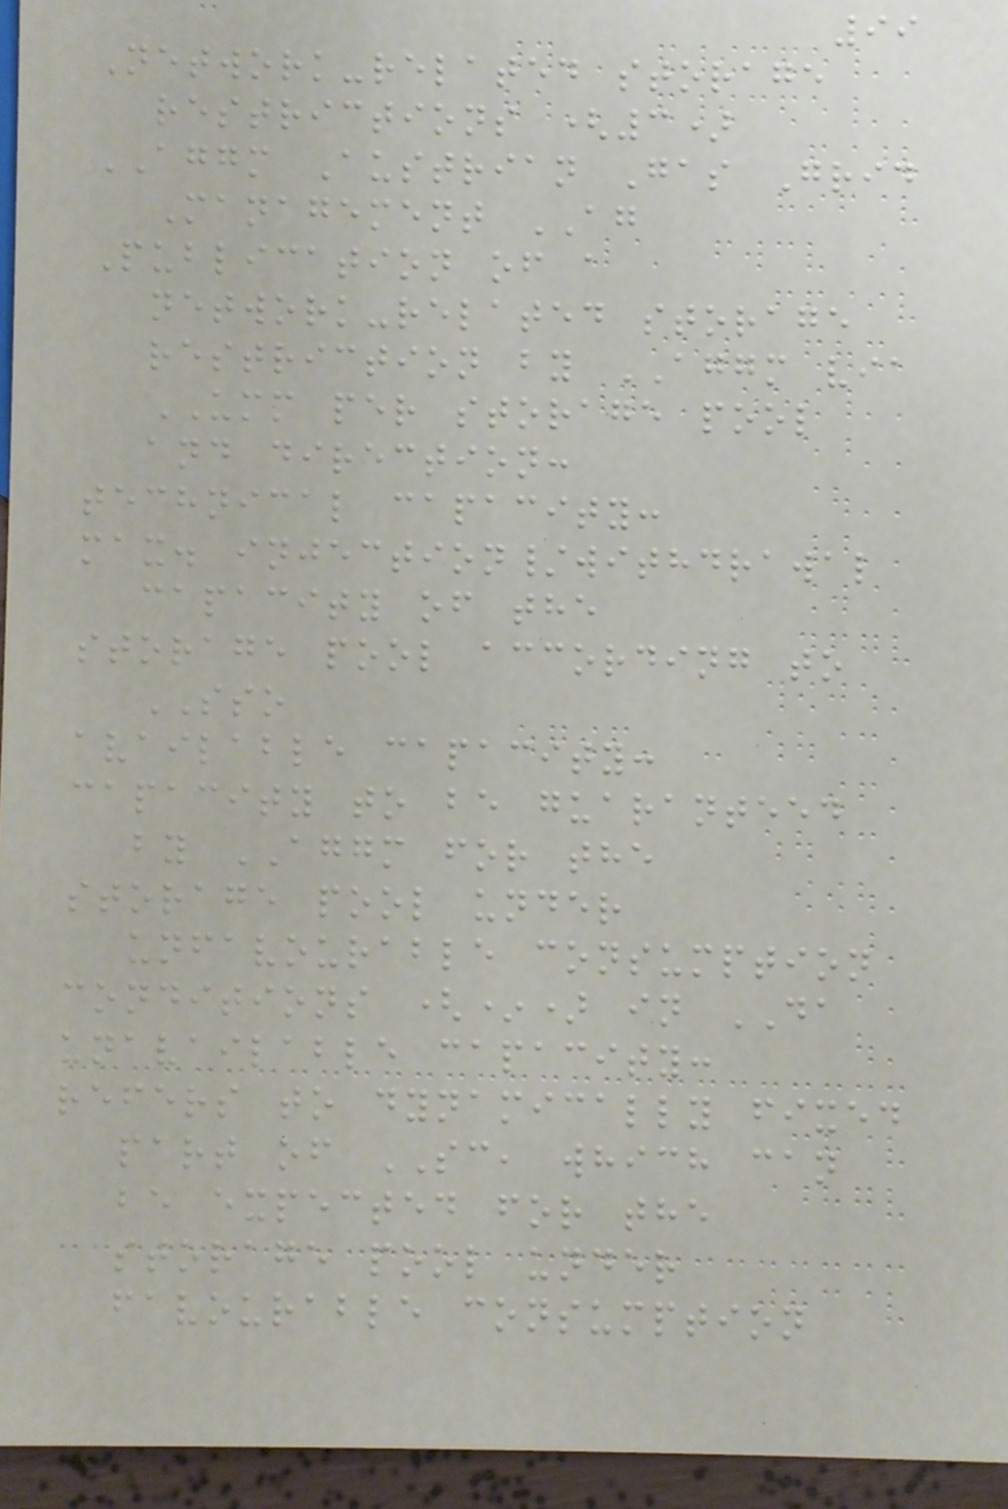99
Network-related storage
restrictions (3)
AGGM Austrian Gas Grid
Management AG
Publication of a
network-related storage
restriction by AGGM via
UMM per storage pool
and direction:
technical capacity:
max. injection/withdrawal
capacity of the
storage pool according to
SSO
available capacity:
capacity to be guaranteed
by AGGM for the
storage pool under
unfavourable consumption
conditions (*) in DA
unavailable capacity:
refers to dynamically fixed
part of SC, which can
be expected for the
storage pool under
favourable consumption
